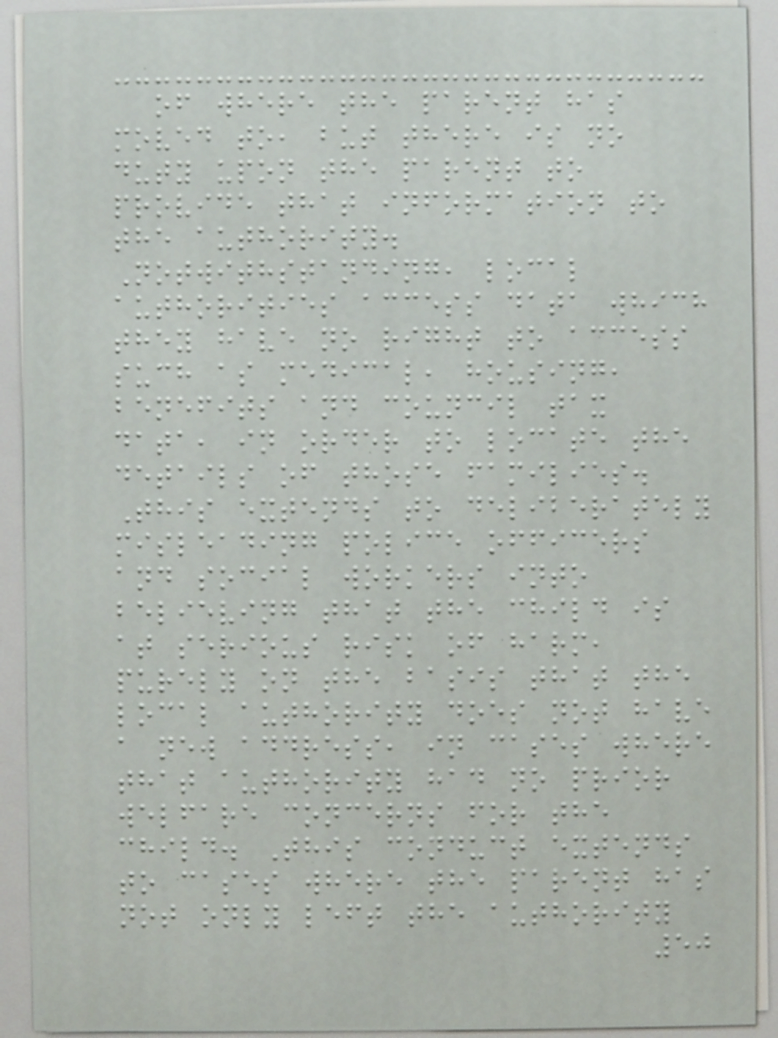of where the parent has
moved to, but there is no
duty upon the parent to
provide that information to
the authority.
Notwithstanding, local
authorities access data which
they have no right to access
such as medical, housing,
benefits and council tax
data, in order to locate the
details of those families.
This extends to deliberately
misleading police officers
and social workers into
believing that the child is
at serious risk of harm,
purely on the basis that the
local authority does not have
a new address, in cases where
that authority had no prior
welfare concerns for the
child. This conduct extends
to cases where the parent has
not only left the authority
50
